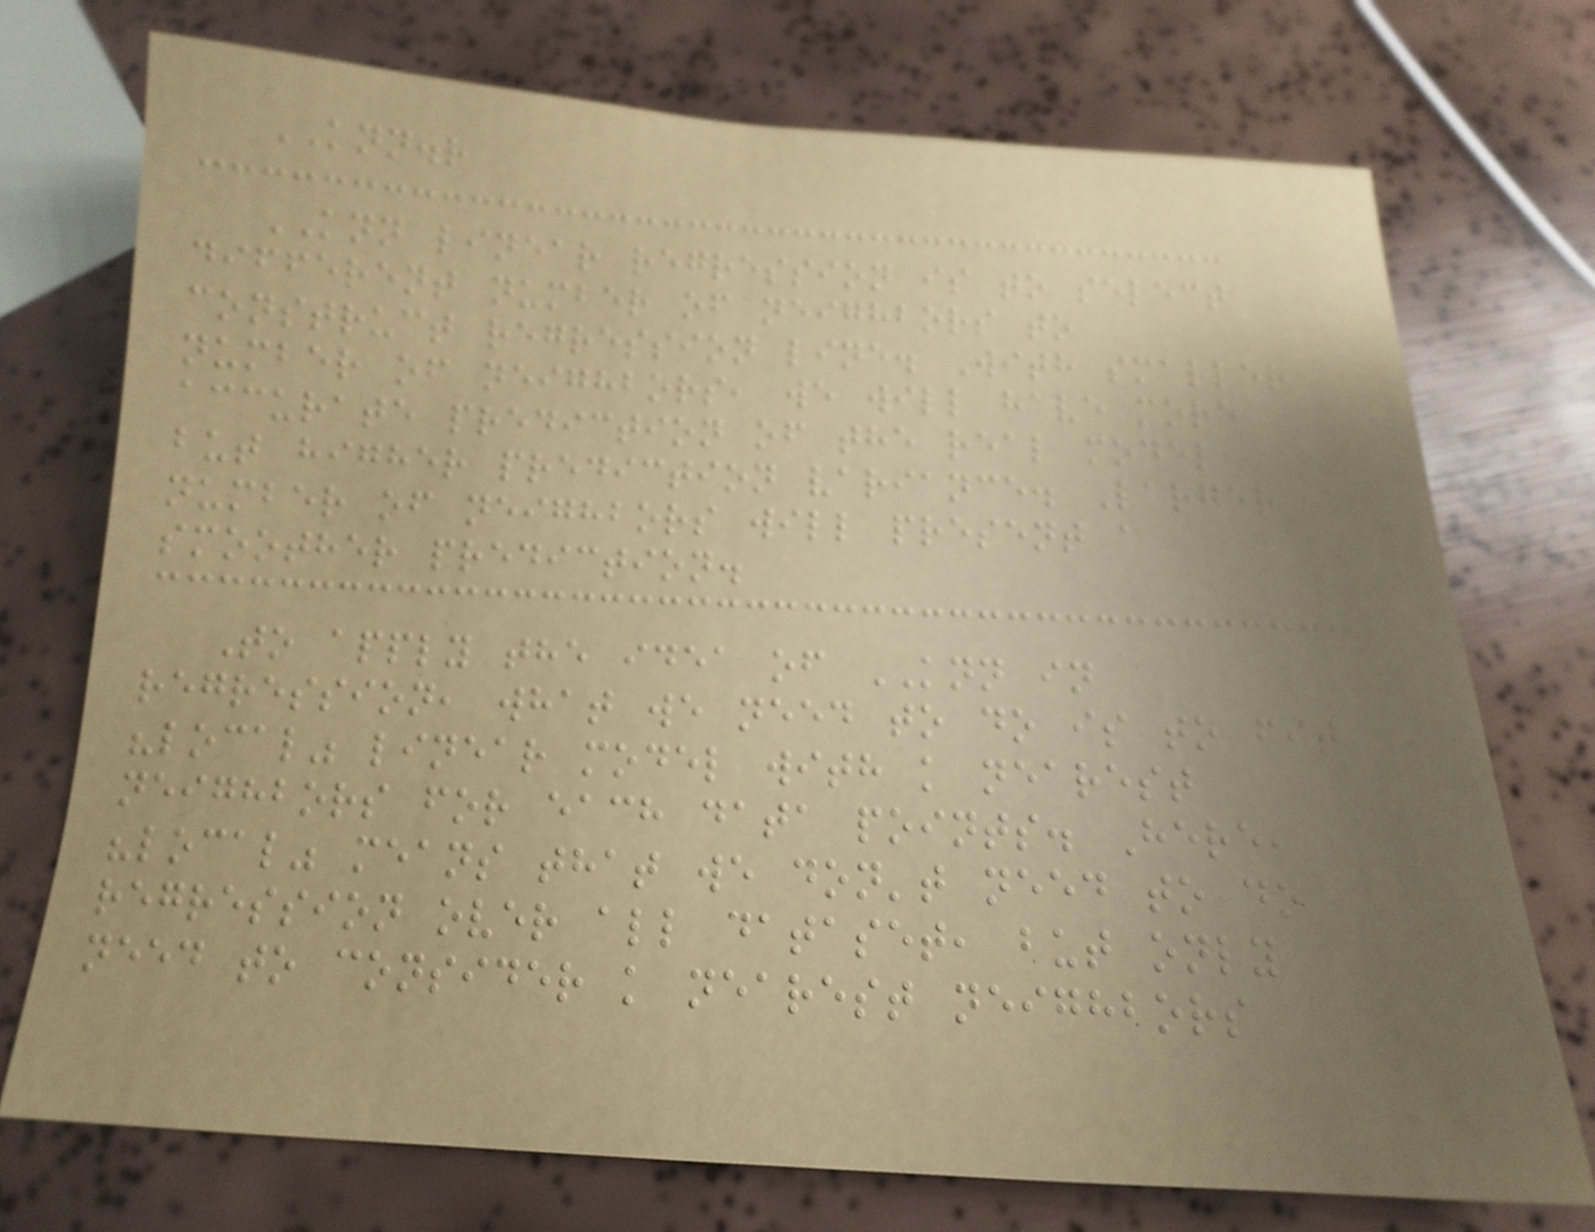KNN.r
KNN linear regression is to select
different number of neighbors to
construct regression line. With smaller
number of neighbors, we will have more
accurate prediction of the real model,
but higher prediction variance. Larger
number of neighbors will present a
smoother prediction.
To apply the idea of KNN in
regression, what we need to do is to fit
"local" linear model with k nearest
neighbors for each data points. Here,
"local" means that we don't need to do
regression over all dataset, but only
need to consider k nearest neighbors
